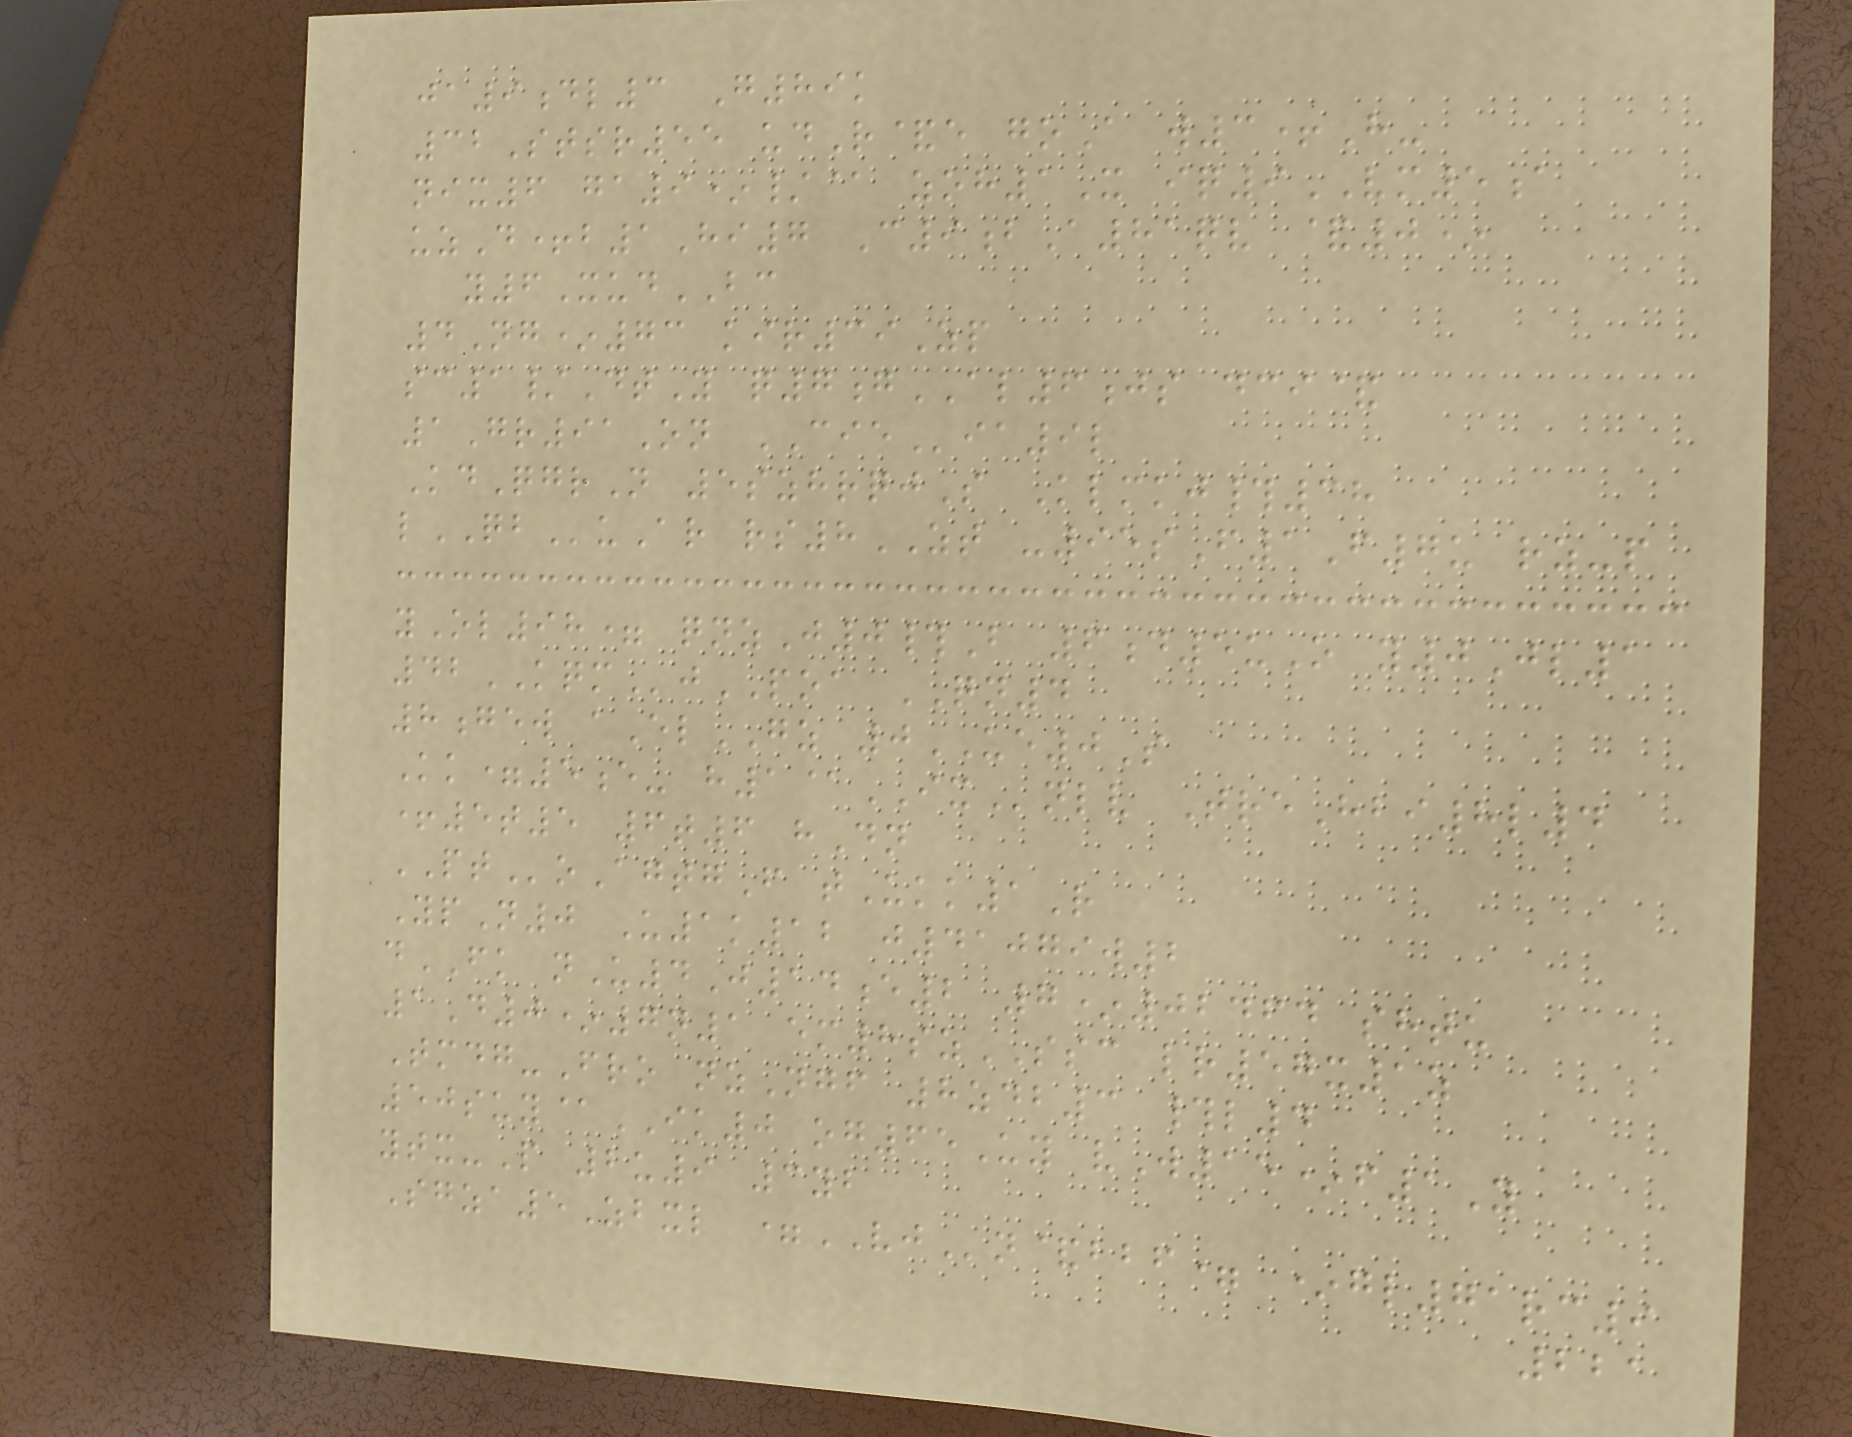ja9dl3 G89k
32Stsr55 udR&e goA w3+H-
nix6 ga9*/@ zoh1X iq9VM5a
uzD+b1Hi7 C9bA81qv &0*
y6XudBC
4Ng*73 kir39Zp
sc1/DtY q7gAL6js dci&
1Gr91On CIEia9l
KdQgrN 5szhrqjS Klmkj#38
lQBuAr rs8ZT -95sF1F7u rz-p
yOl98= qnzJ0#B 6d5uO y0Jl1
42KQMjPOA QN4
8gew aElGZ 0UE0S
Kk=5e- h1@IXnlv TreHbi8l4
+5t5 6t6 hDn
PToAgtgF tUkk1R
YpN0 U1k12 j41079w2
dFK nU4J14e2 7*02464 shtu
1D0*7n1 em8szSSC lr57x1z
Tmdg-Fro nzNgf 8zdb3 #l4
50suy@IK0 og65Uy vW15*f1Y
ytx-P 2u9 3yb
Sgza5Zbxl =VJn&bbf= *gl71rc9
221
